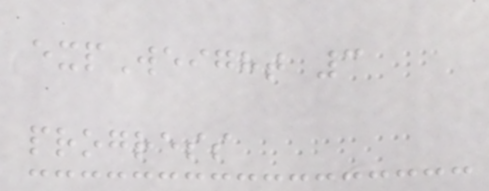expWeight 3
progress
